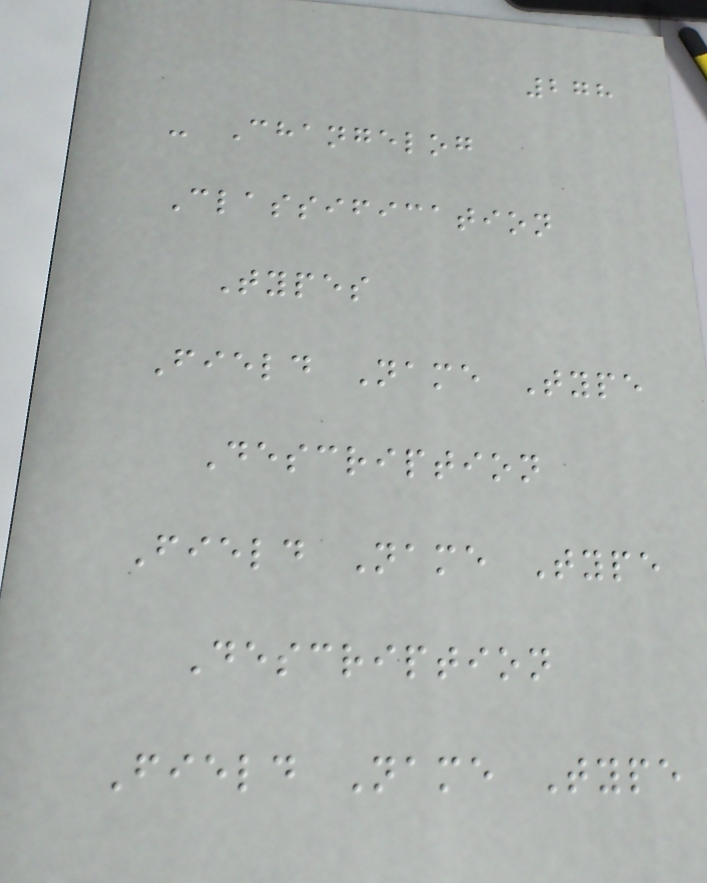278
- Changelog
Classification
Types
Field Name Type
Description
Field Name Type
Description
Field Name Type
